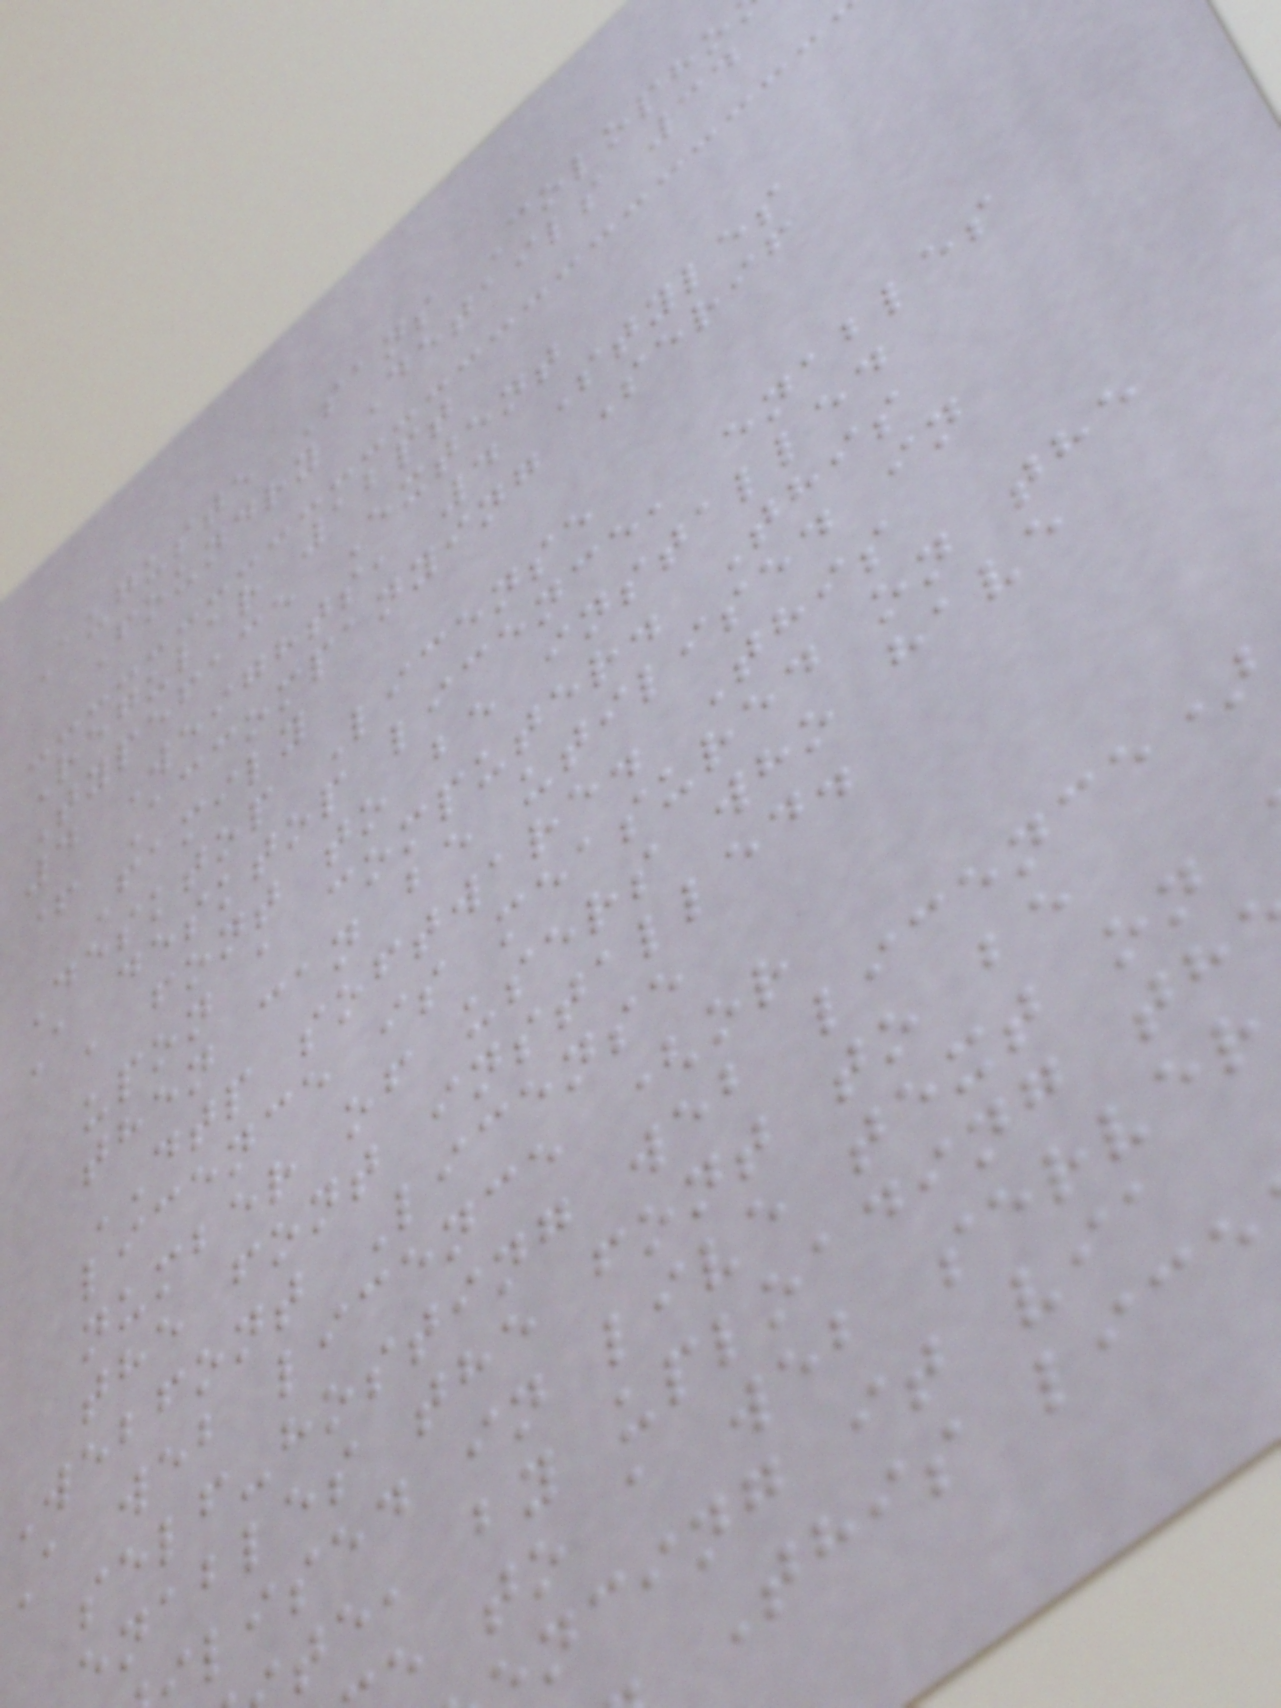Auguste Sans Colopho
Foundry Details 34
Regular 12pt
Typeface Extent
4 Weights, 4 Styles
+ Accompanying Serif
Family
Desktop License
A desktop licence, enables
a font to be installed
upon a computer. This
then can be utilised in
DTP software. This
licence is measured on the
number of users who have
the font installed.
Webfont License
A web licence (or
self-hosting web licence)
enables the font to be
lised in live text on
te, by uploading th
e to a web server
ncing it via
This lice
